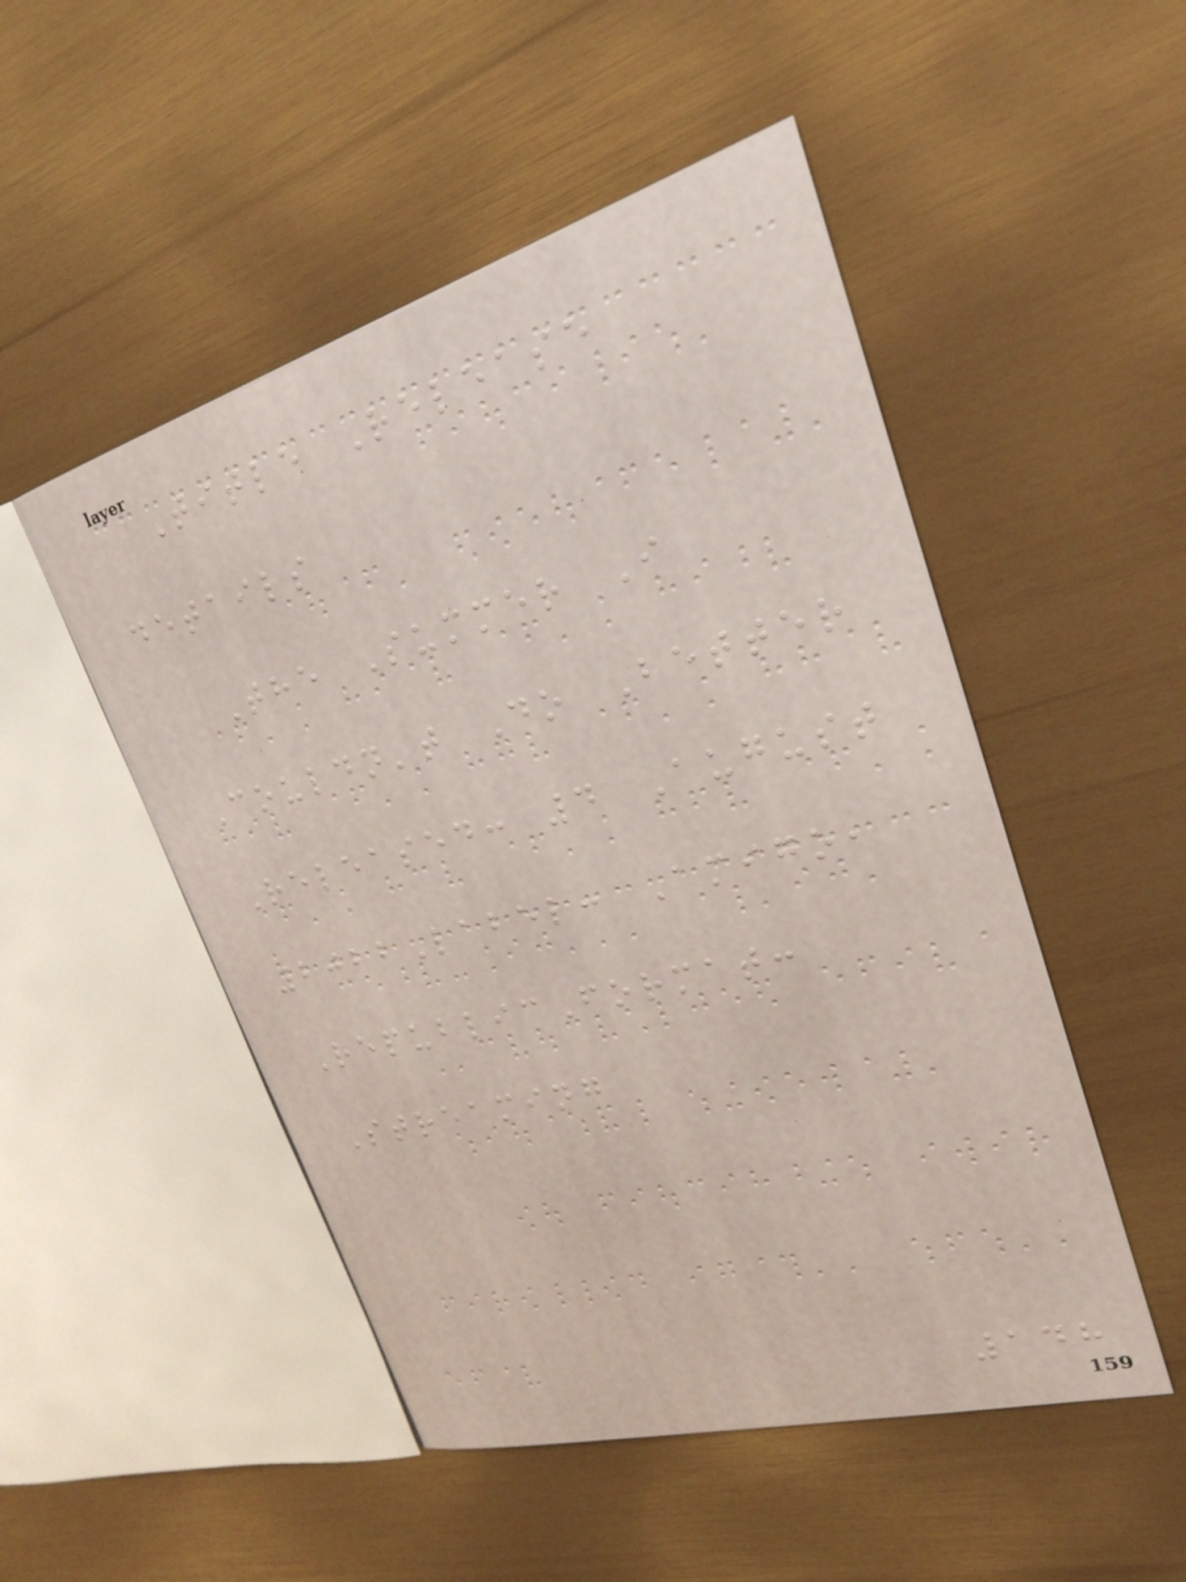Title Release
details
The Summer I
Couldn't Do Better
Released: 4 August
2022Label: Amigo,
RepublicFormat:
Streaming
148
